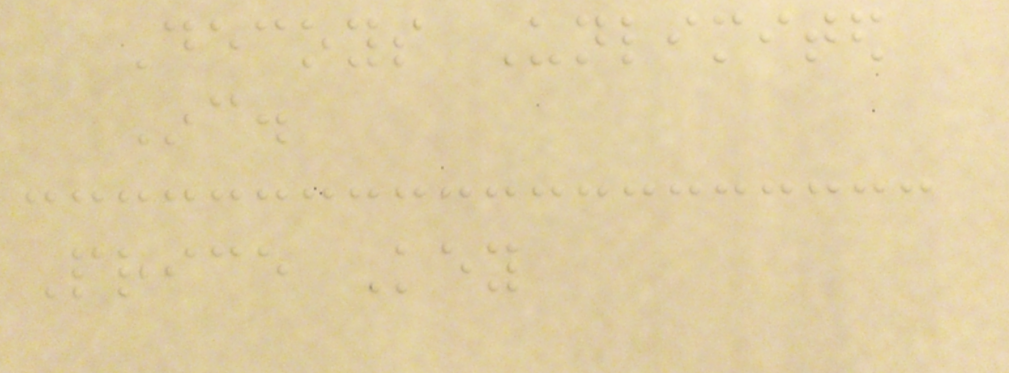Decoys Unlimited
Inc.
Price Key
